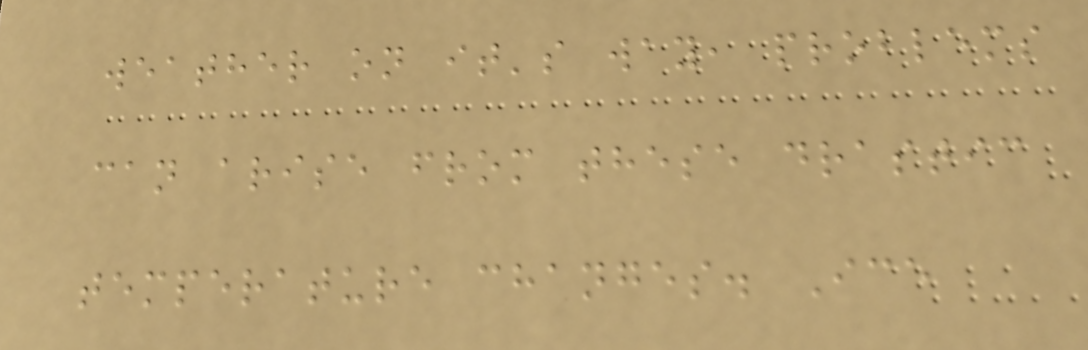weather on it's way, problems
can arise from these drastic
temperature changes. Ice
